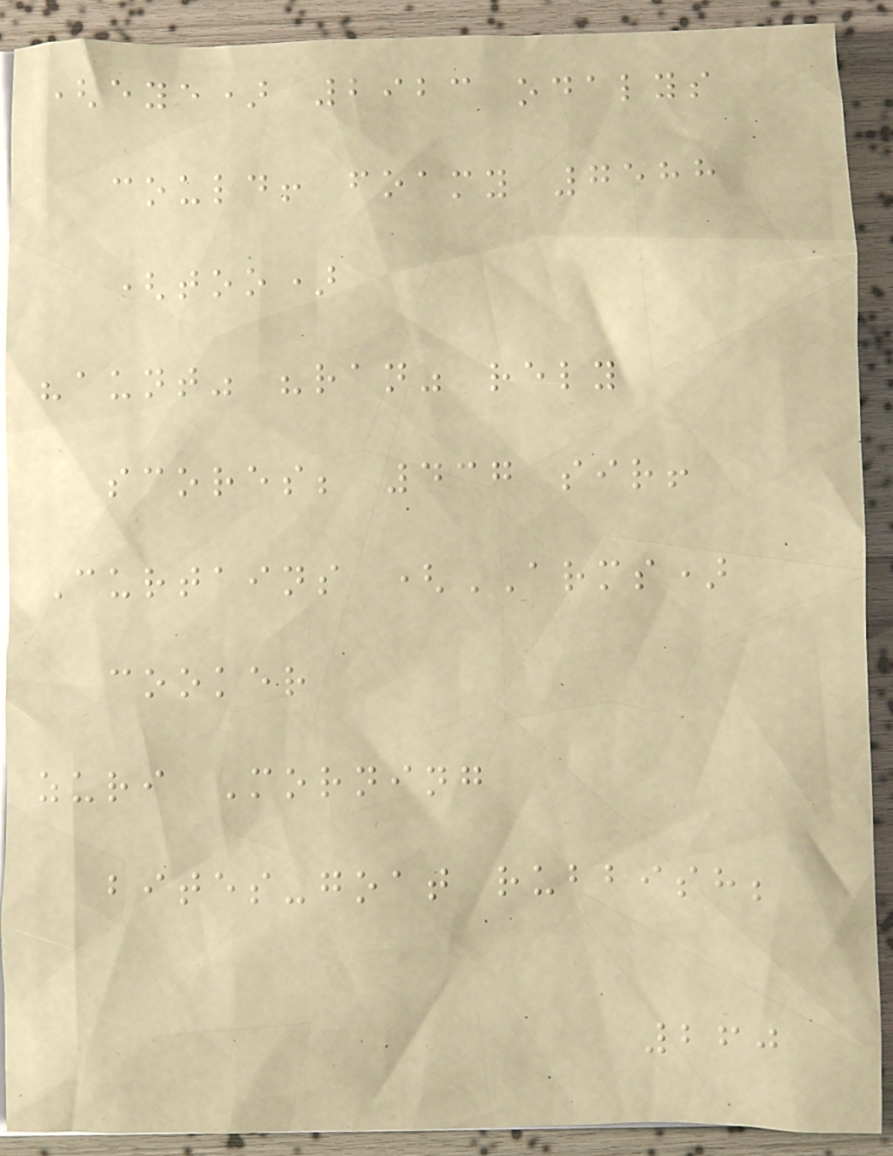(eye) 2923 odalys
could! foamy 7588
(too)
"aunt" "ran" rely
scores; 437 sir!
Curtains (ARMS)
cooker
zuri Morning
bites-goat rubbish;
260
